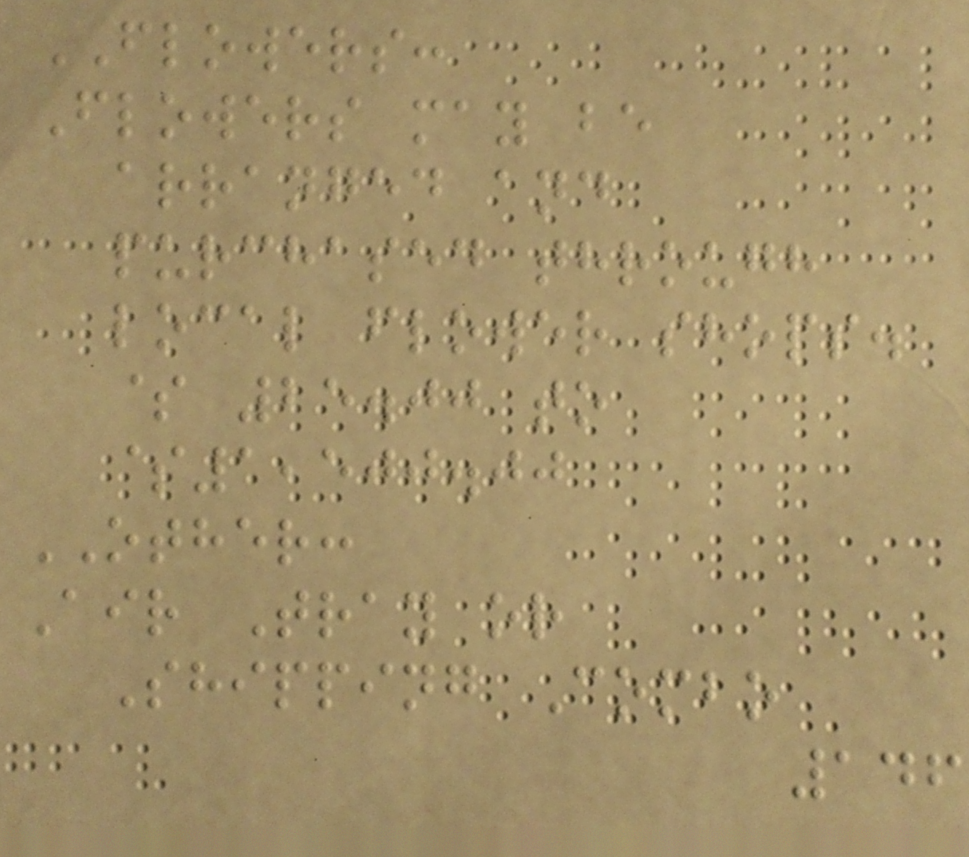FLOWERS:
Flowers may be
arranged and
purchased through
local flower shops.
$ 25.00 to
$1,500.00
OTHER:
Air Tray or
Shipping Combo
146
